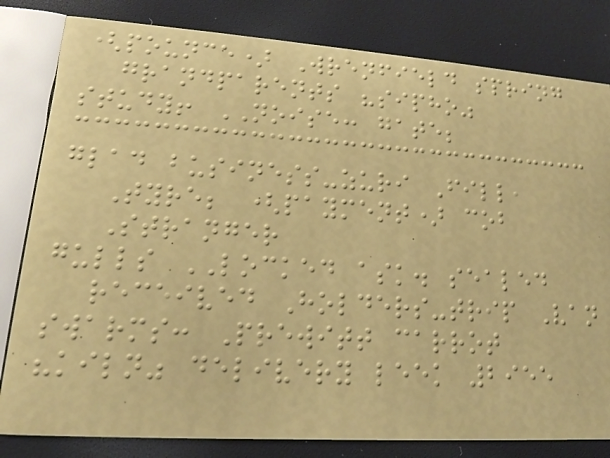(pounce) Wrenfield spring
grandparents "sipho"
study! NOISE: gate;
glad business-zuri Fill,
Tyre; (payment) cob
Stranger
gulls LOCKED ask. sealed
received Holders-trip Van
swarms: Prewitt carrot
"kiln" delivery leek 2955
